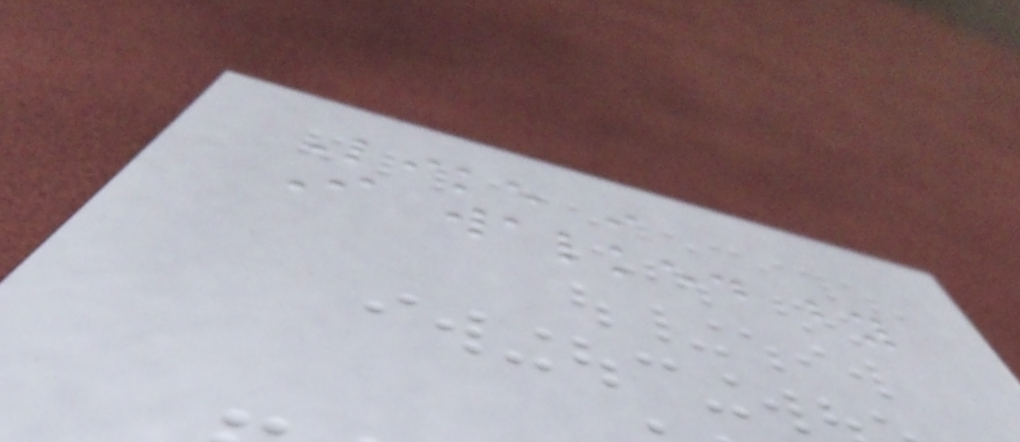Like i
I walked by
